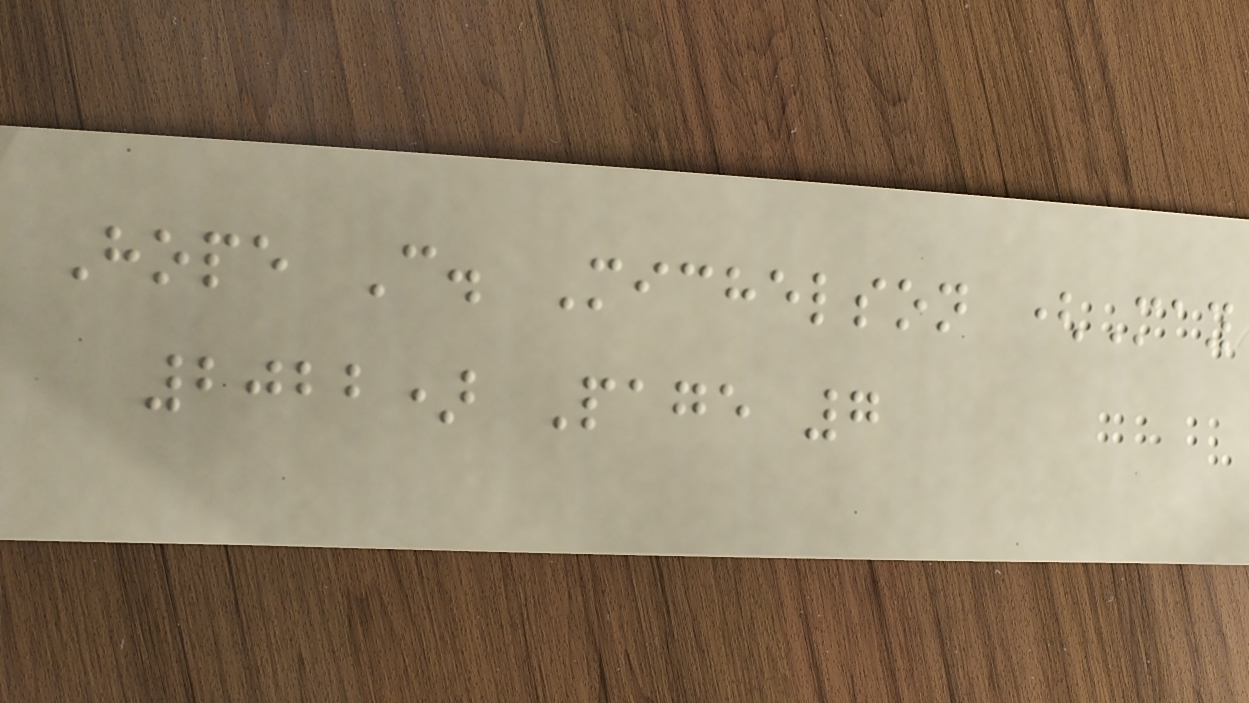Hope C. Michelson (May
2022) Page 7
